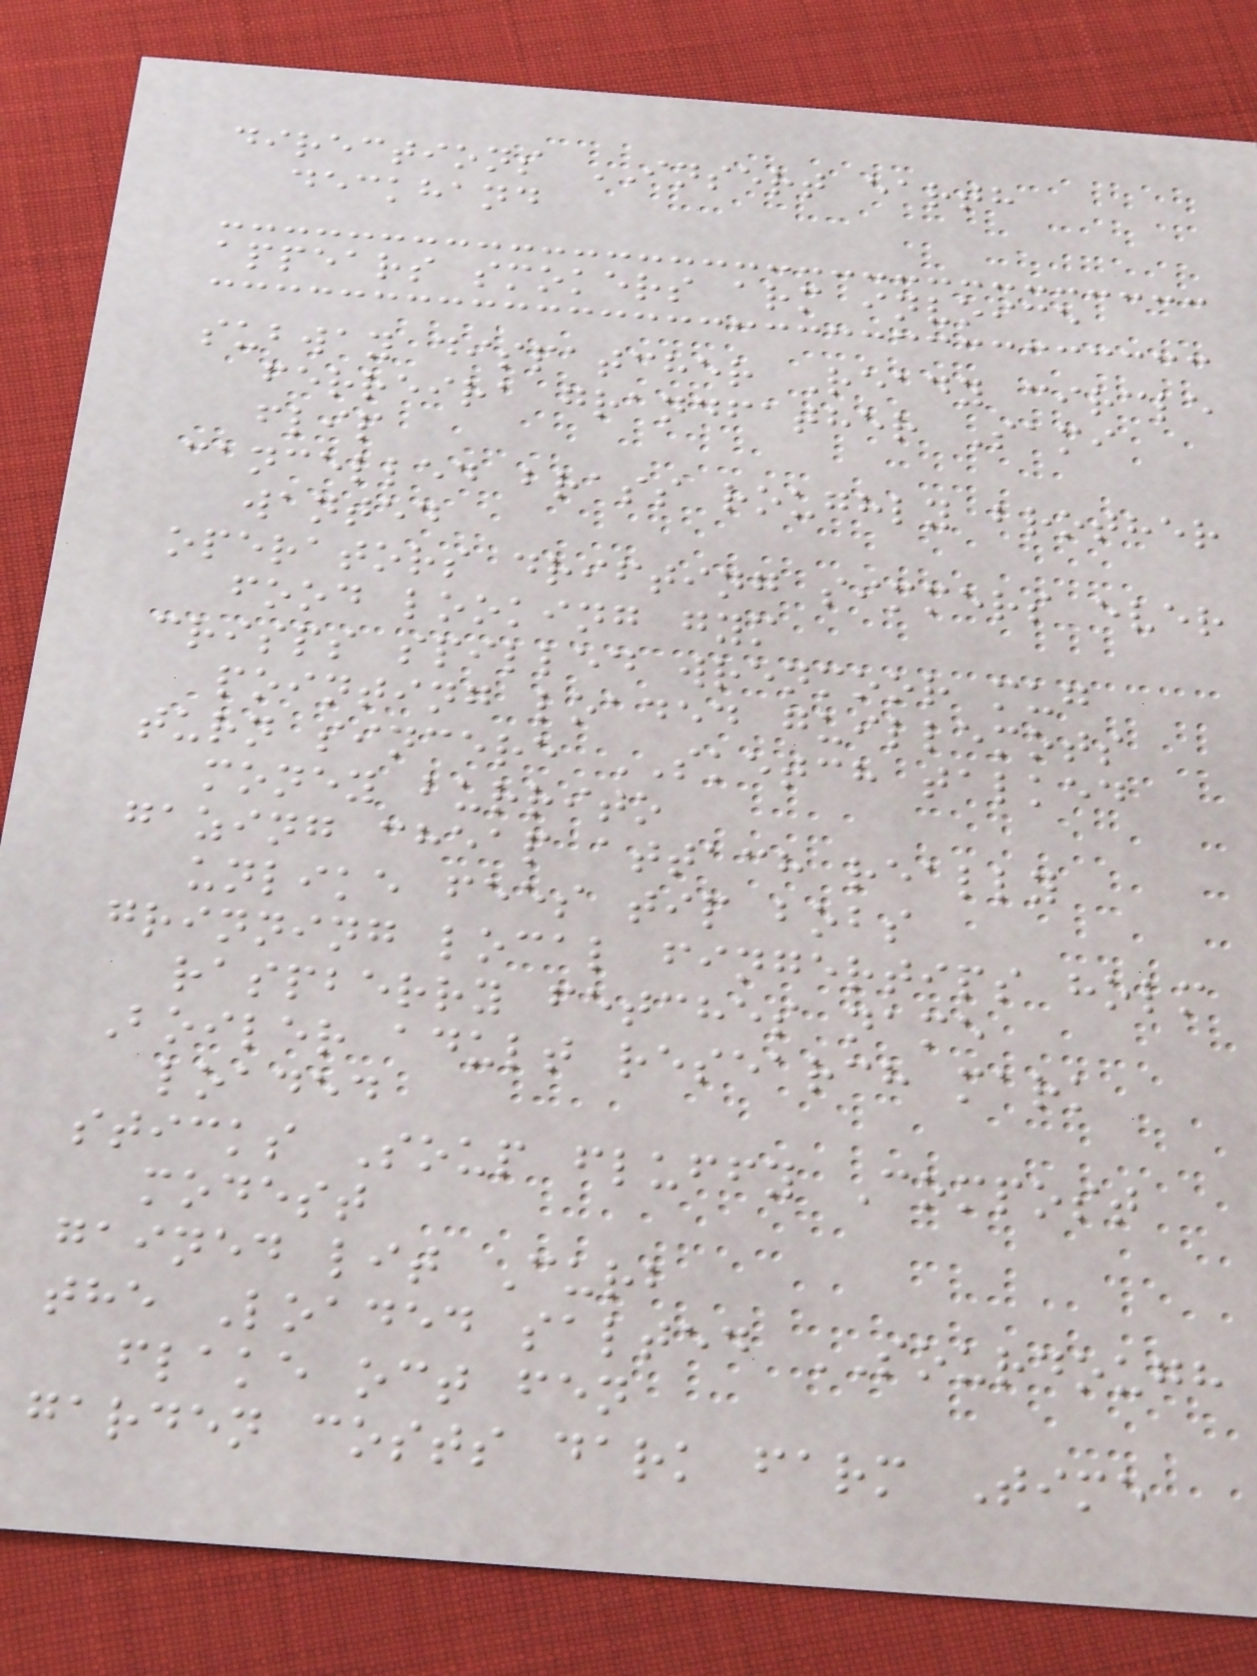directions INSERT earth
deckhand
appears smokers arm invoice
subway dispatcher Ready circle
ferreira grandfather Sami
flip
cancelled brass roughly brother
wanted
operators drifting simmers ever
food looking gym
crisps spilled wrenmoor mug
pointing loaded guillemots
turn sincere SKETCH talked
money burrito
gazing cheap attach really
unlike fees tip bobs
grinning local fingertips holm
raspberry fetches name
Boiler adult research mark
loaded
sticks Soup fluffy Compost
modest
gained lit Curb
the Loaded salted SOURDOUGH
flake oct fen
garden costs dark farm Time
